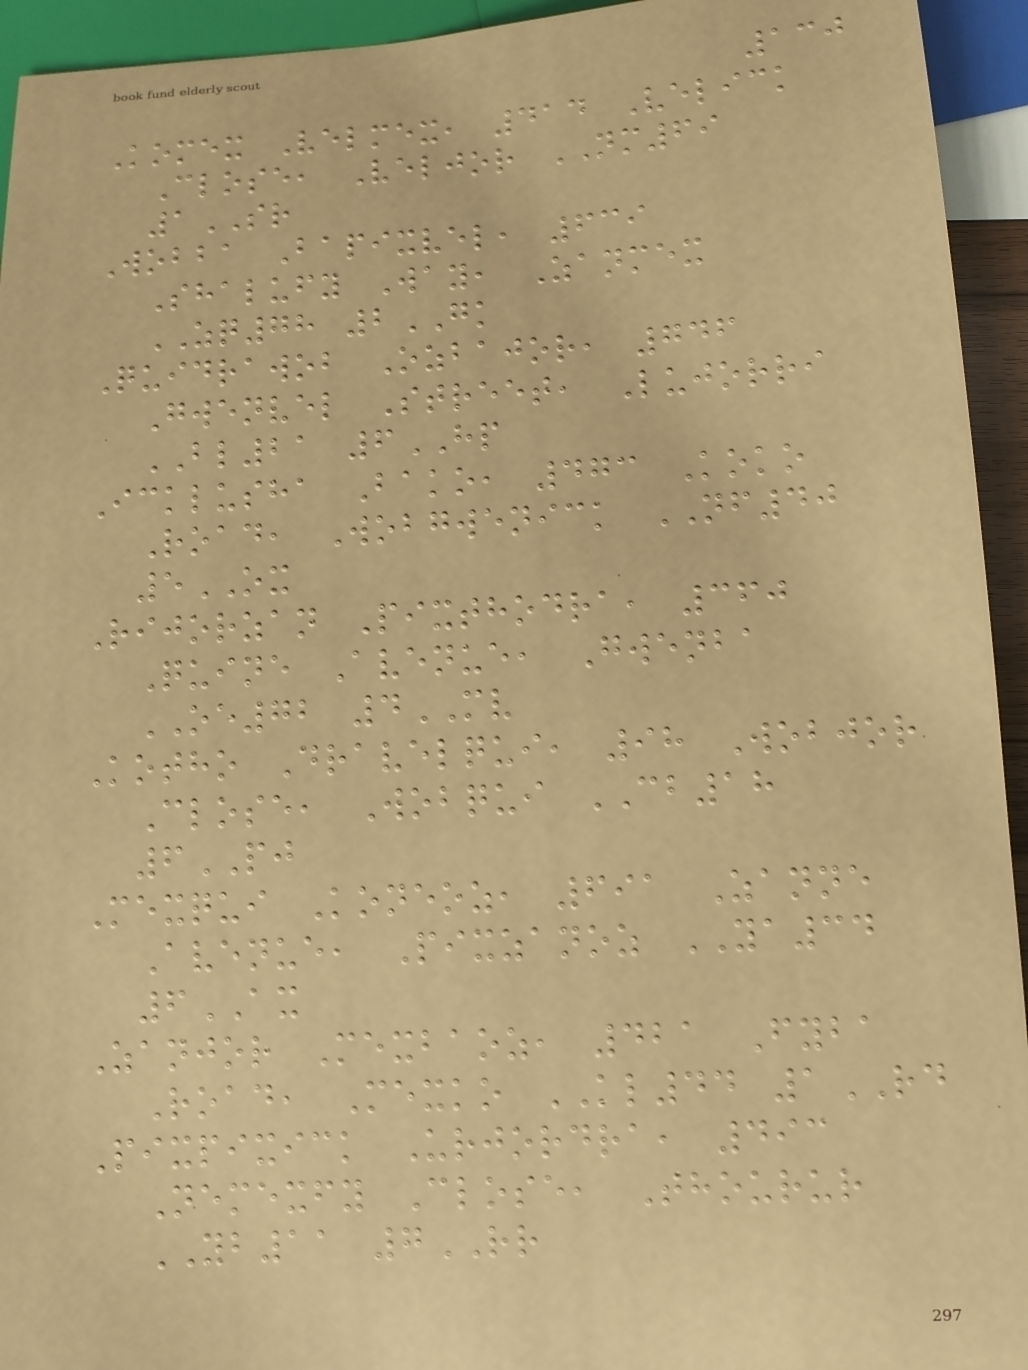130
Komex Velmex, 414 Velick
Close, Veljor NM69
1SR
Wobba Bapixvel, 639
Shalufy Way, Zanmex
ZQ78 2GK
Quidrawob Ozbajor, 746
Gwenvel Street, Lujorri
BL21 6HP
Icklusha Bako, 473 Koko
Road, Wobgwenick NF40
5OX
Rijorzan Pixthodra, 360
Quine Avenue, Gwenba
OE72 4MV
Kotho Dravelqui, 98 Wobjor
Close, Wobqui CB18
6PJ
Mexqui Koneoz, 691 Zanne
Avenue, Pixzanoz YA34
6AX
Zanjor Mexbaoz, 421 Fyba
Road, Mexko KL44 1RD
Pixpixick Urjordra, 493
Nemexfy Close, Thourur
YB11 7RR
